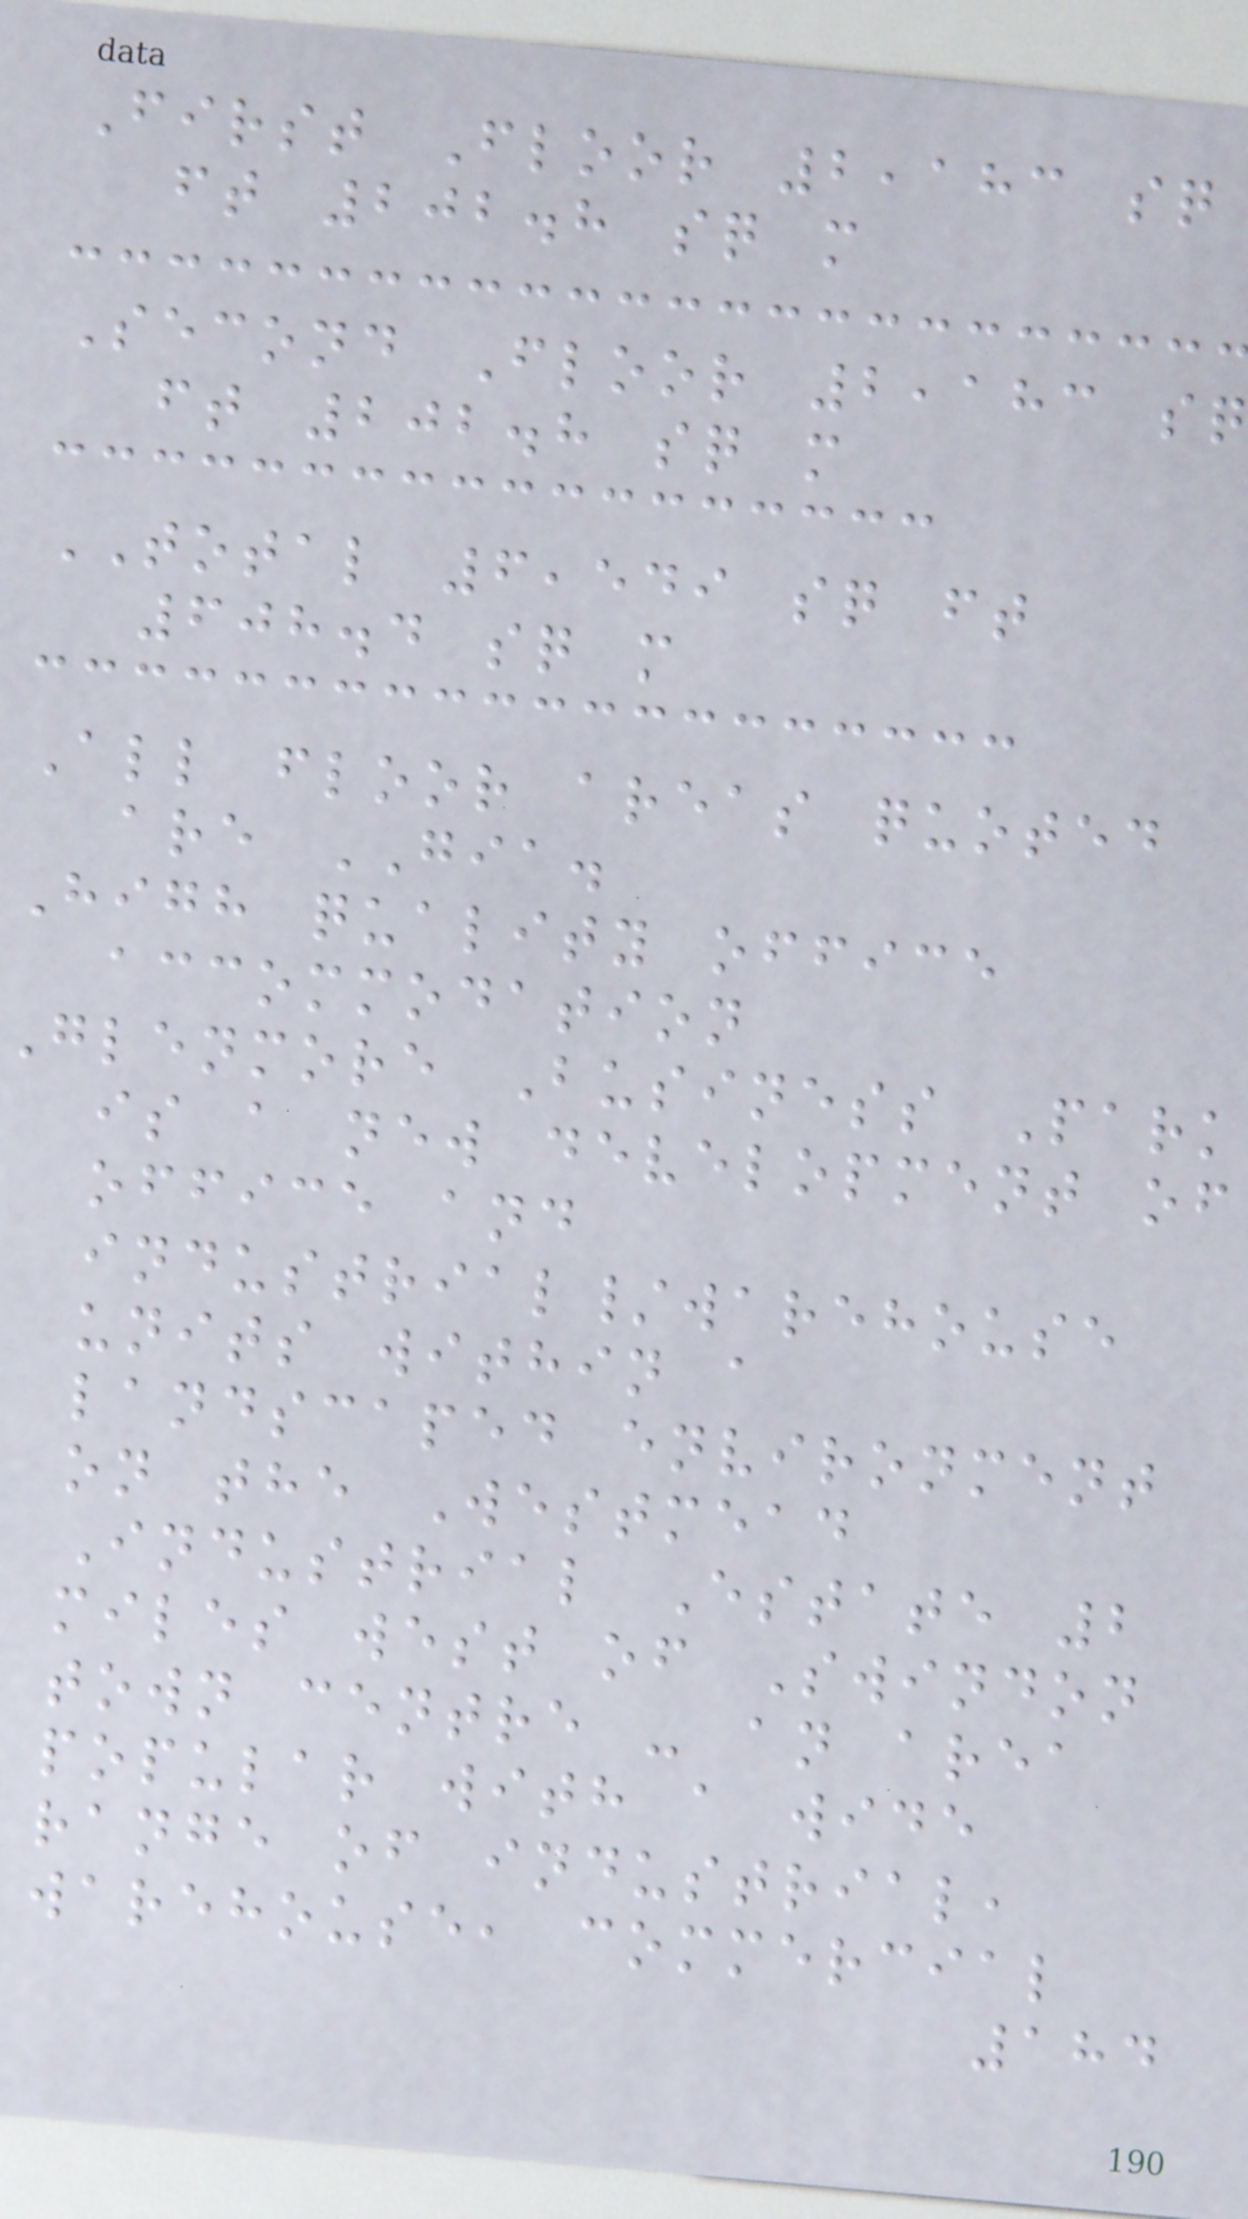First Floor 2,183 sq
ft 202.8 sq m
Second Floor 2,183 sq
ft 202.8 sq m
TOTAL 6,549 sq ft
608.4 sq m
All floor areas quoted
are GIA.
High quality office
accommodation
Glenmore Business Park
is a new development of
office and
industrial/warehouse
units within a
landscaped environment
on the Westmead
Industrial Estate 2
miles west of Swindon
town centre - an area
popular with a wide
range of industrial,
warehouse, commercial
184
